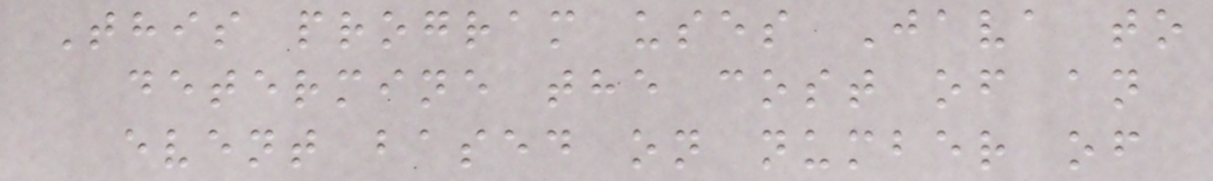This program uses Java to
determine the cost of an
event based on number of
